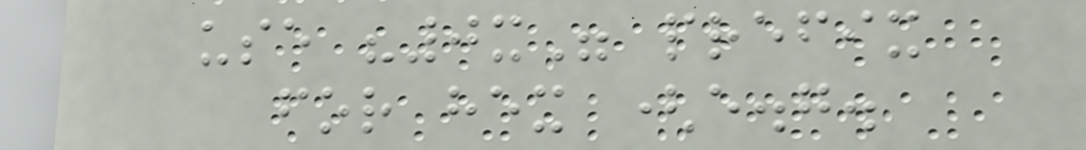use "0x" prefix
for hex (e.g.
